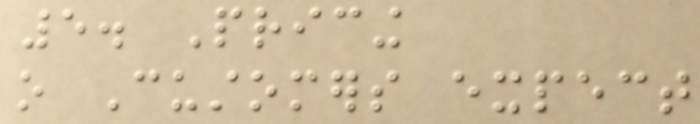5. Pricing
o Customers expect
